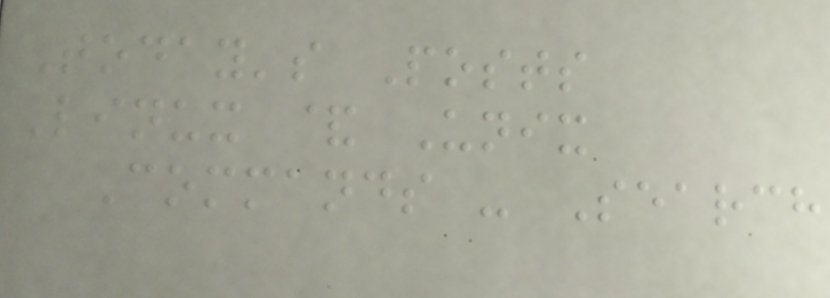Today's Posts
Linux & Unix
Commands - Search
